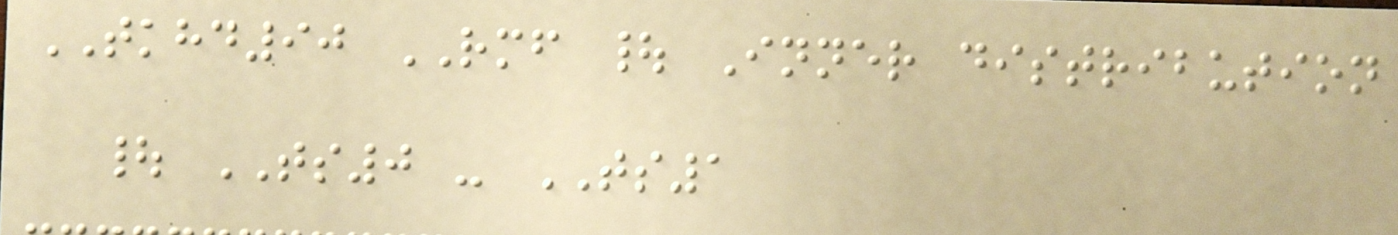TKHD90 RMF | Inner distribution
| TS0 - TS1
